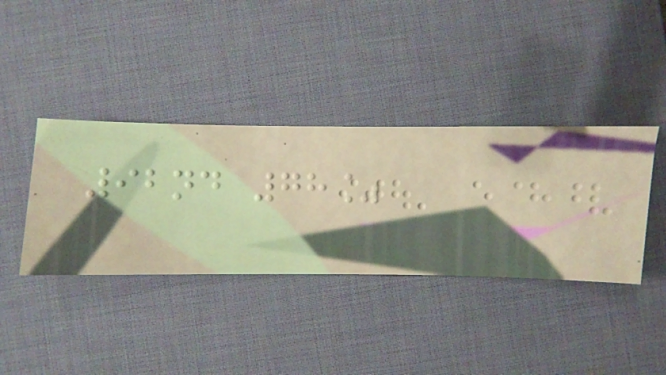92nd 78%
